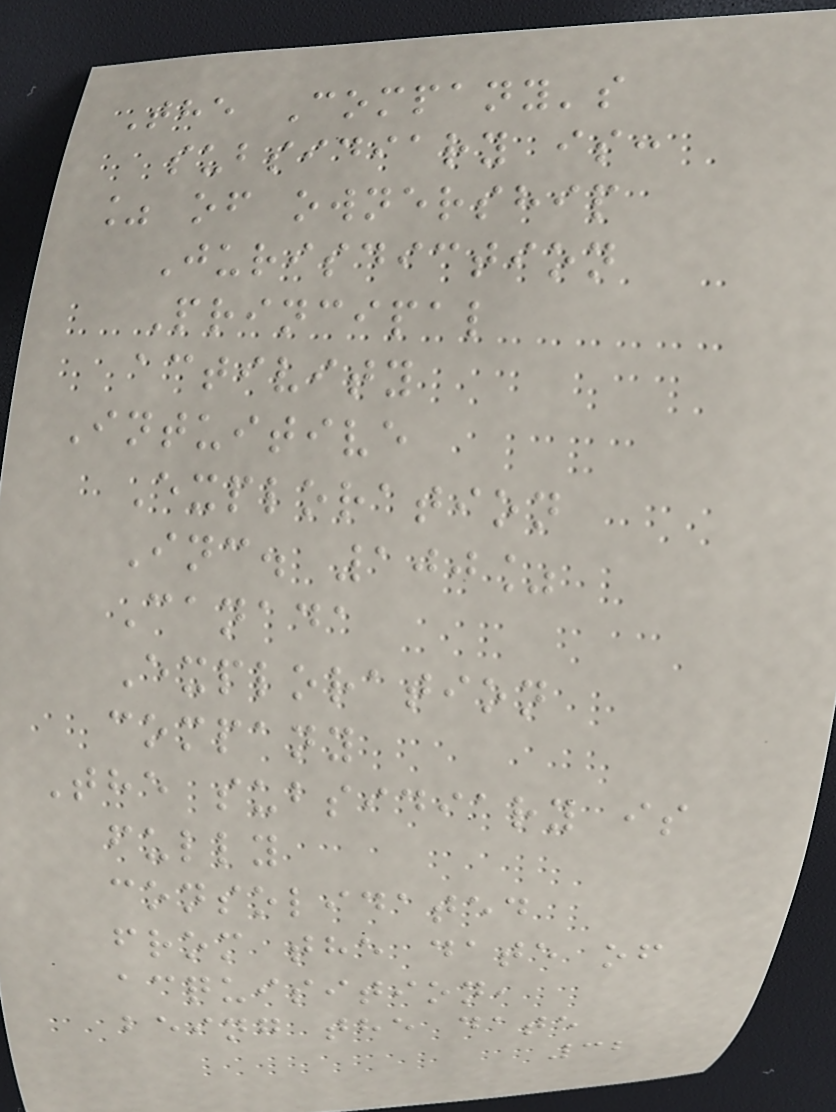The Company's
subsidiary is:
% of ownership
Jurisdiction
Principal
activity
Intuitive
Exploration
Inc. 100%
Canada
Exploration
company
The subsidiary is
fully
consolidated
from the date of
acquisition,
being the date
32
